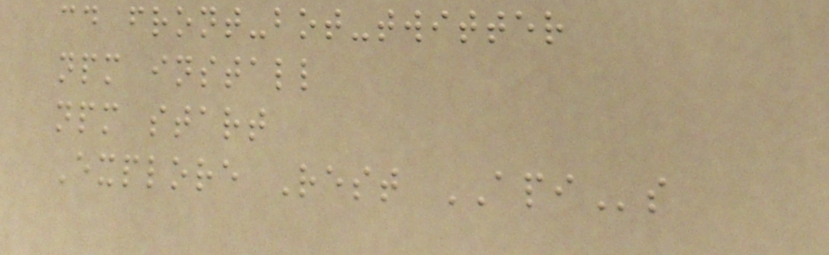cd front-bot-twitter
npm install
npm start
Explore Rest APIs
